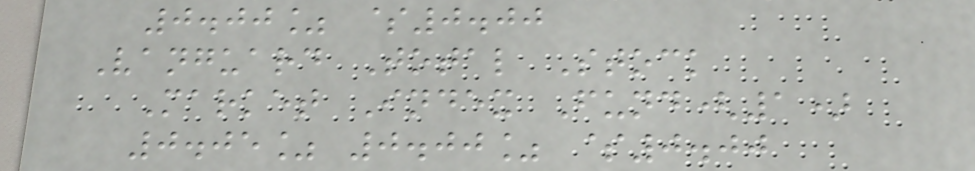0.00% $0.00
Vanguard Total Stock
Market Index Fund(1)
0.05% 0.00% $0.00
